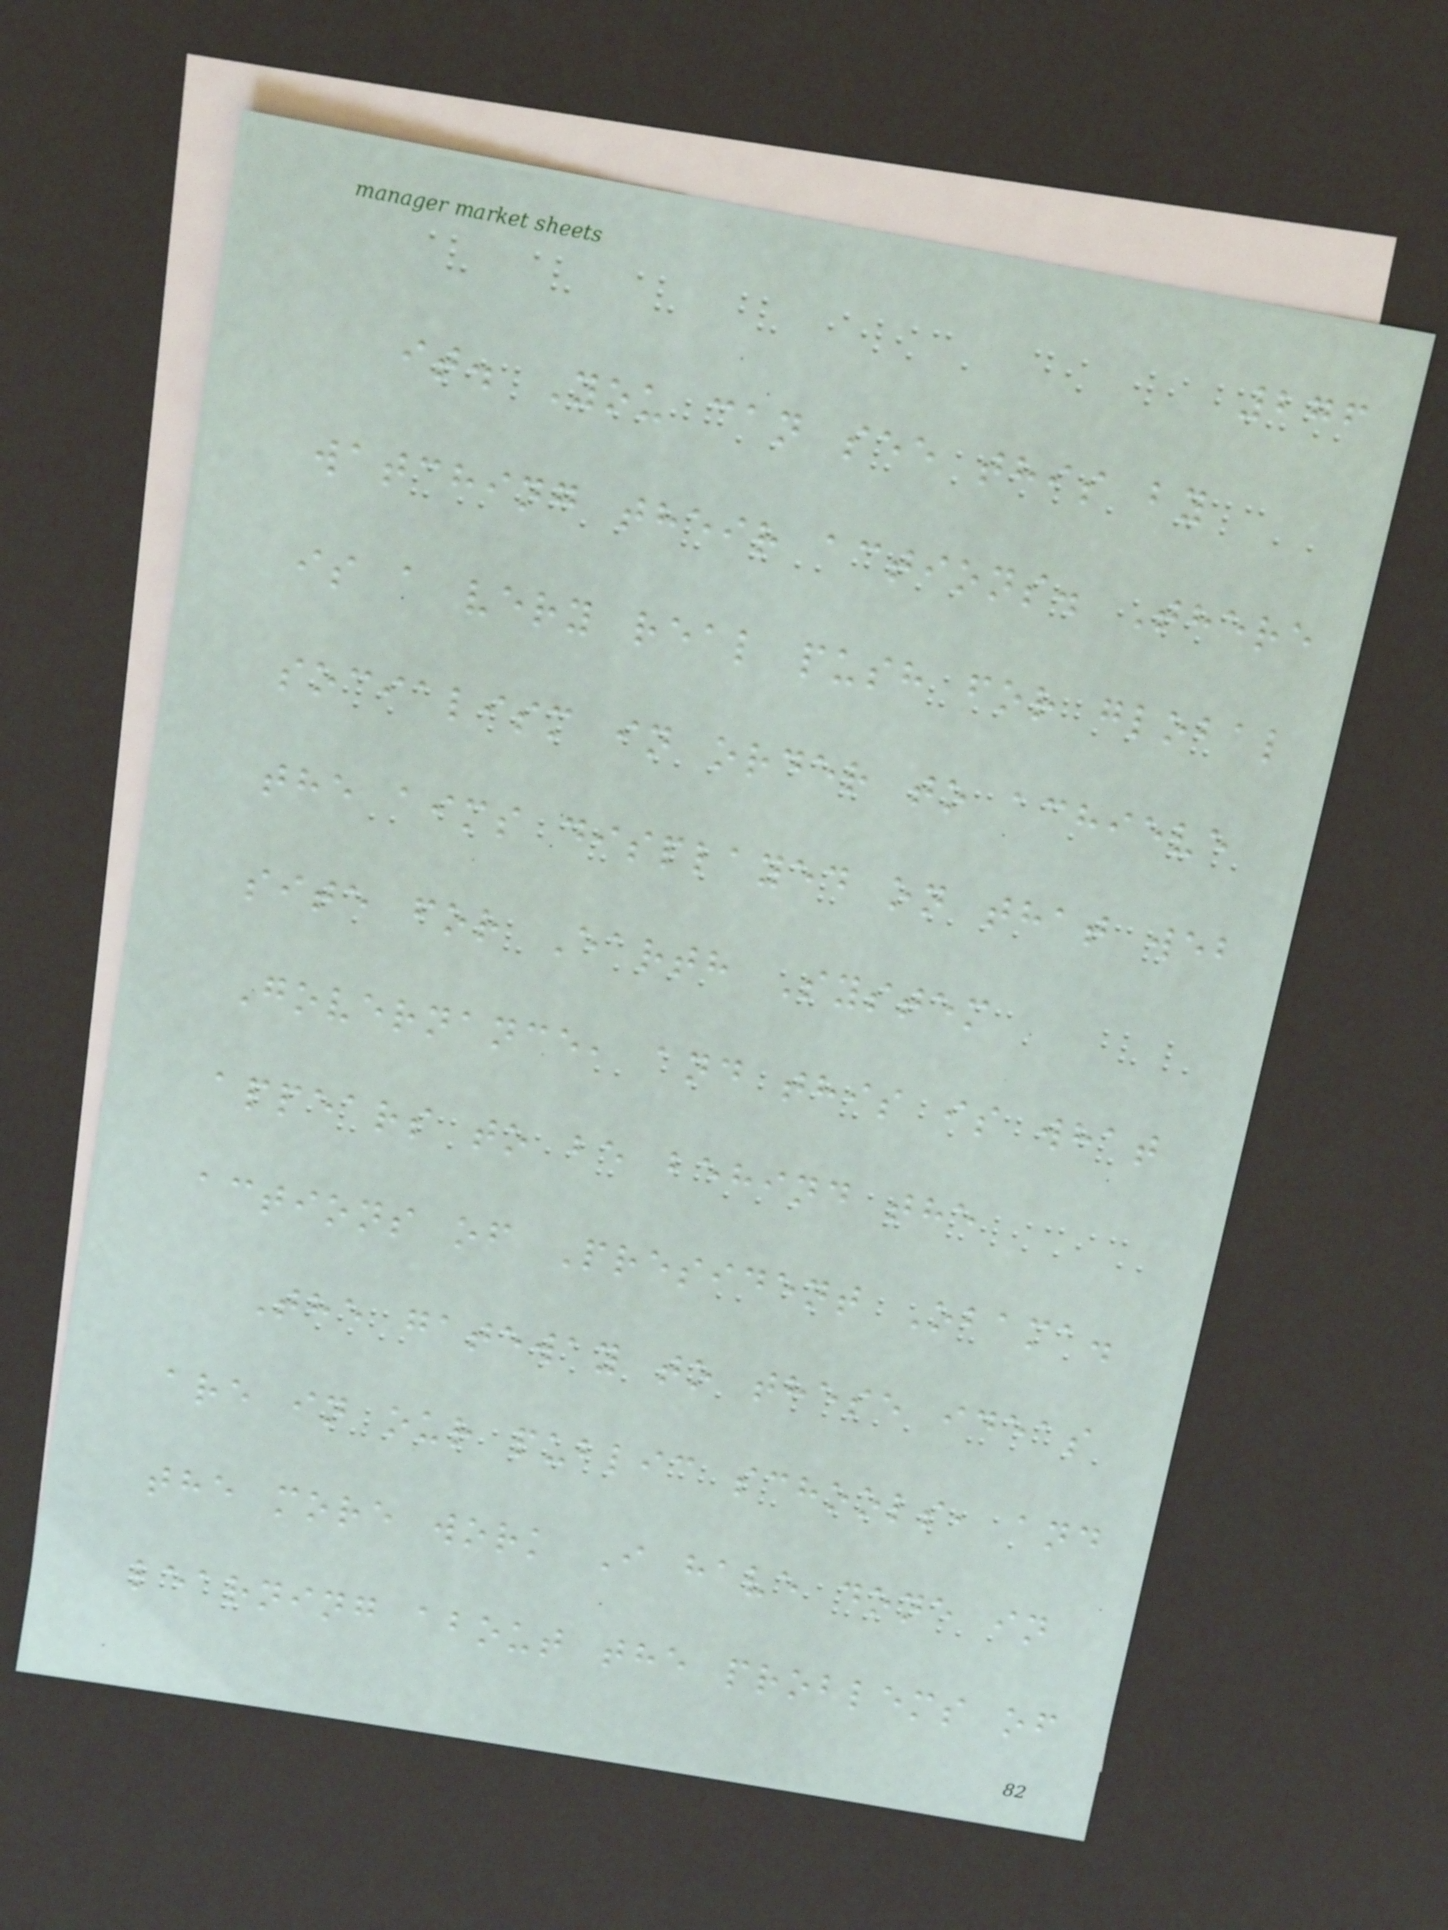276
it. You can see this by
watching their actions. There
is a very real push for global
socialism in order to achieve
the aims displayed on that web
site for Earth System
Governance, and this is what
appears to be behind the
actions of President Obama.
The gateway to these ideas
are in our public schools, and
the more work I have done in
learning about the problems of
